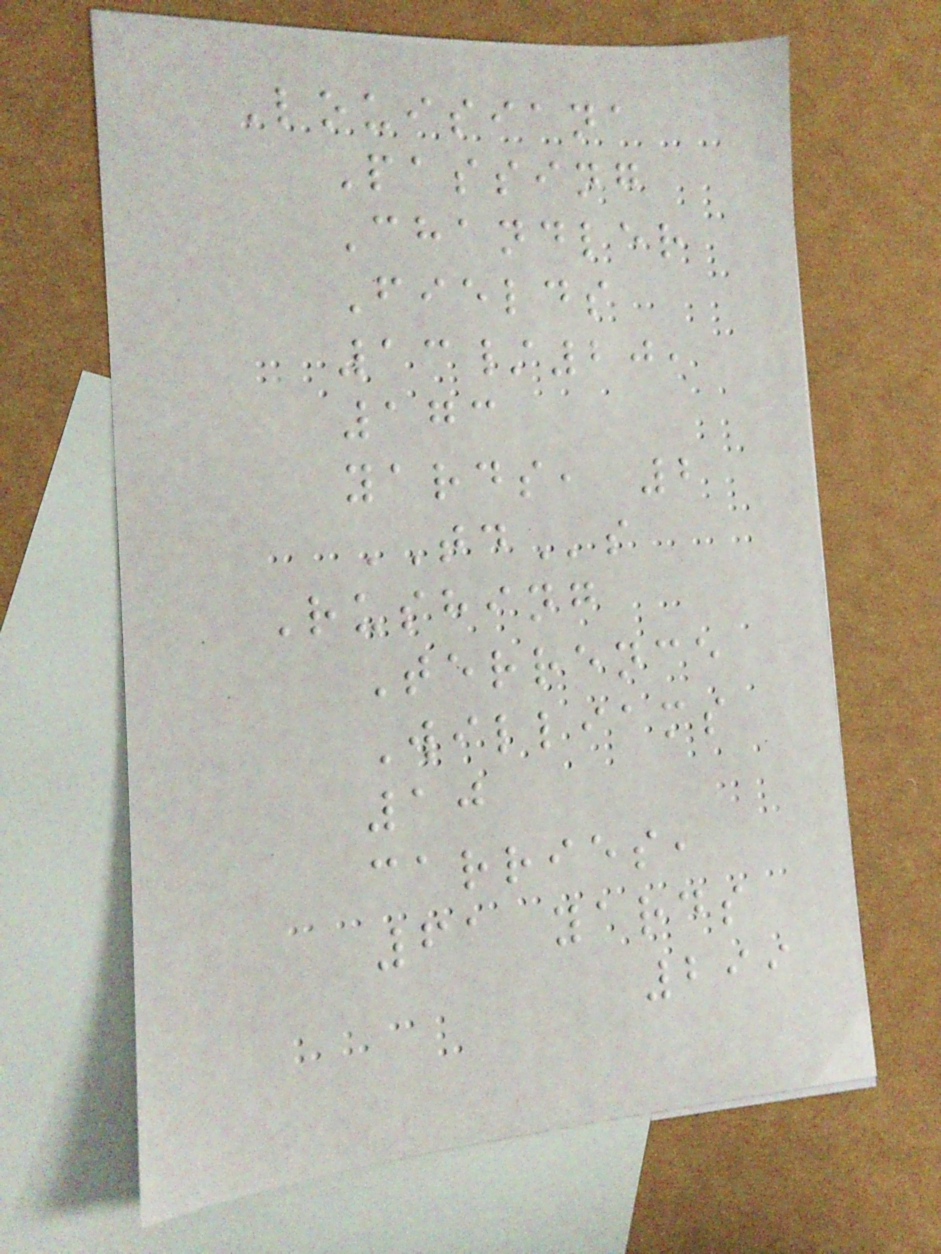Louisiana
Passing
Chandler
Fields
13/20,
173
yards, 2
TDs
Rushing
Terrence
Williams
10
carries,
61 yards
299
